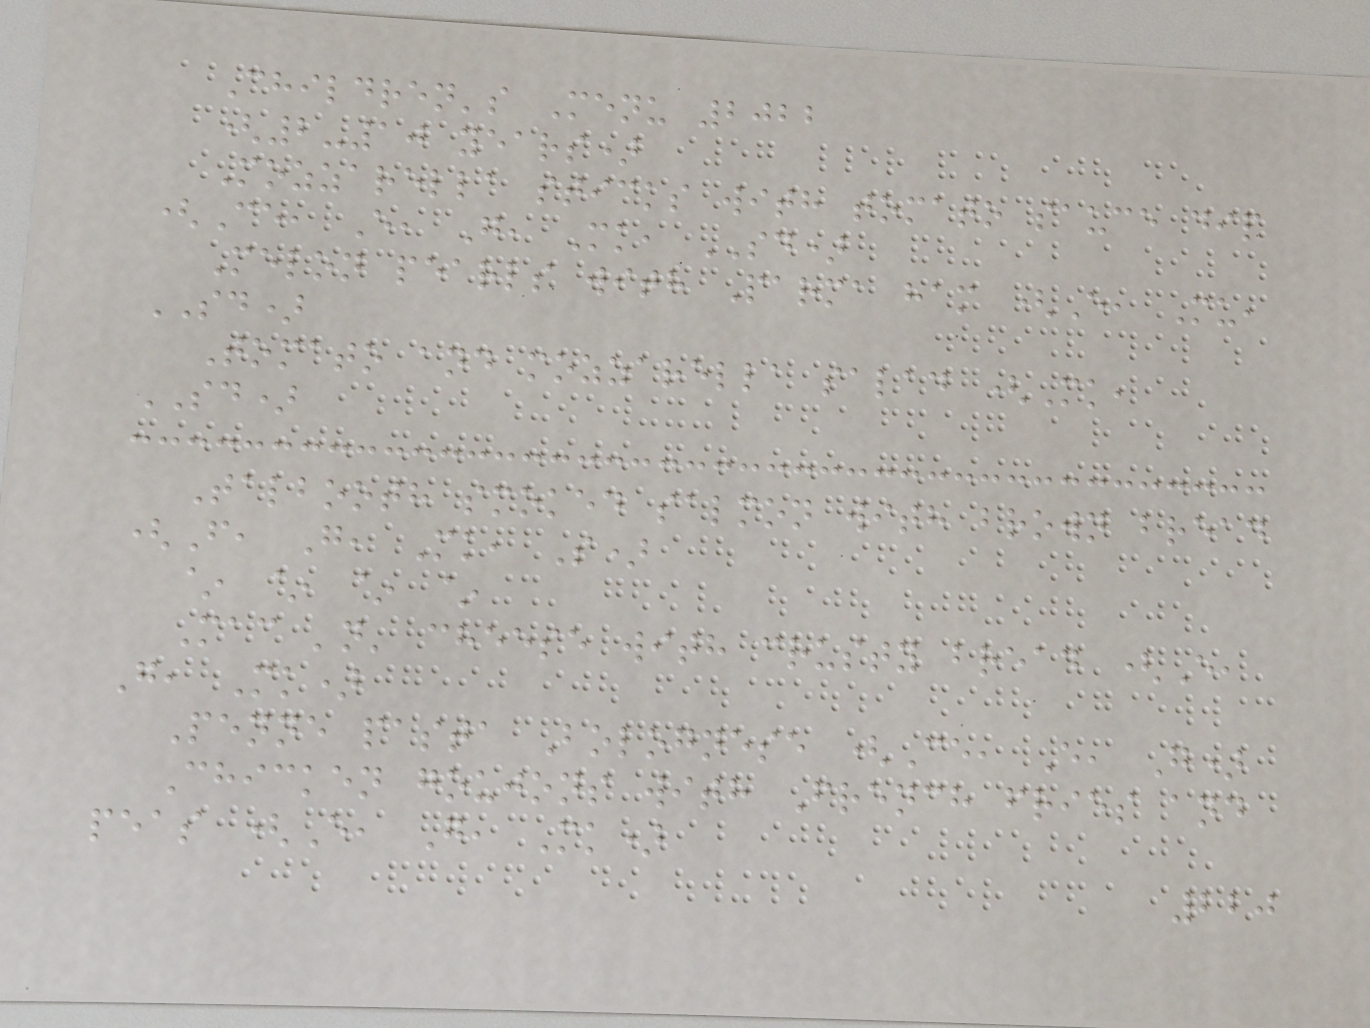Children's Menu 2022
(2-10 years)
Mozzarella sticks with tomato sauce dip
(Ce, E, G, Mk, SD)
Melon pearls with Parma ham (E, Mu,
SD)
Tomato and mozzarella salad (Mk,
SD)
Talbooth smoked salmon with brown bread
(F, G, Mk, S)
~ ~ ~ ~
Mac 'n' cheese with crusty bread (E,
G, Mk)
Penne pasta Bolognese (Ce, E, G)
Chicken goujons with French fries and
peas (E, G, Mk)
220
